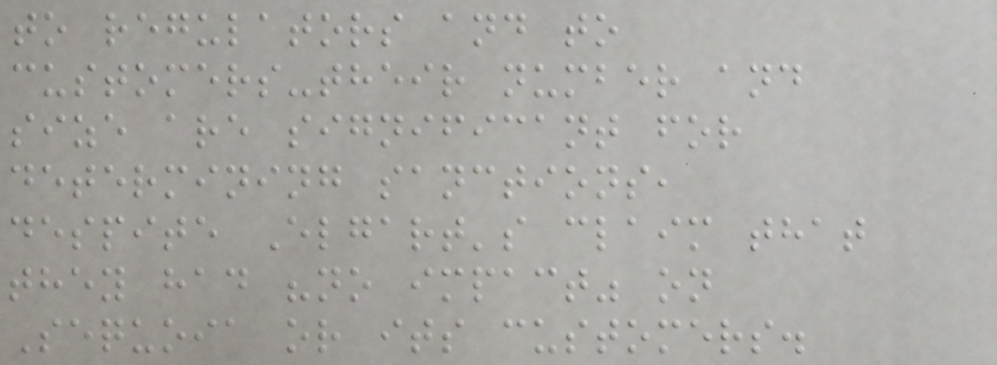to regulators and to
customers-their number and
size are significant for
determining sanctions,
despite Elgart's claim that
they had "no impact" on
Sequoia or its customers.
